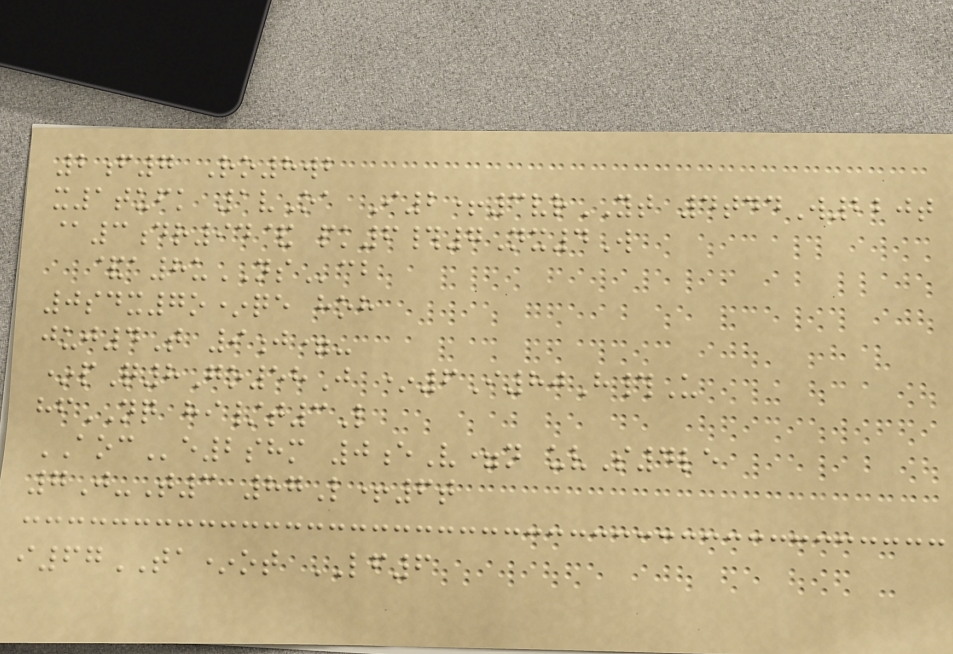2f7 Ro8wb
x1tufk 1vOa I2+3vrYT 4tddW220t
@3dr94& pk6#7Nx4W
&a8uNScb
0sdx7o*qe hoh
juj4T 9j=-
*pQ8Go58J *6I80H#U
hfNQ hi/t3L
AOCe2shm 0eV=n uvS4le
7J-T3 87L+6t
i67TA*ot LF6
